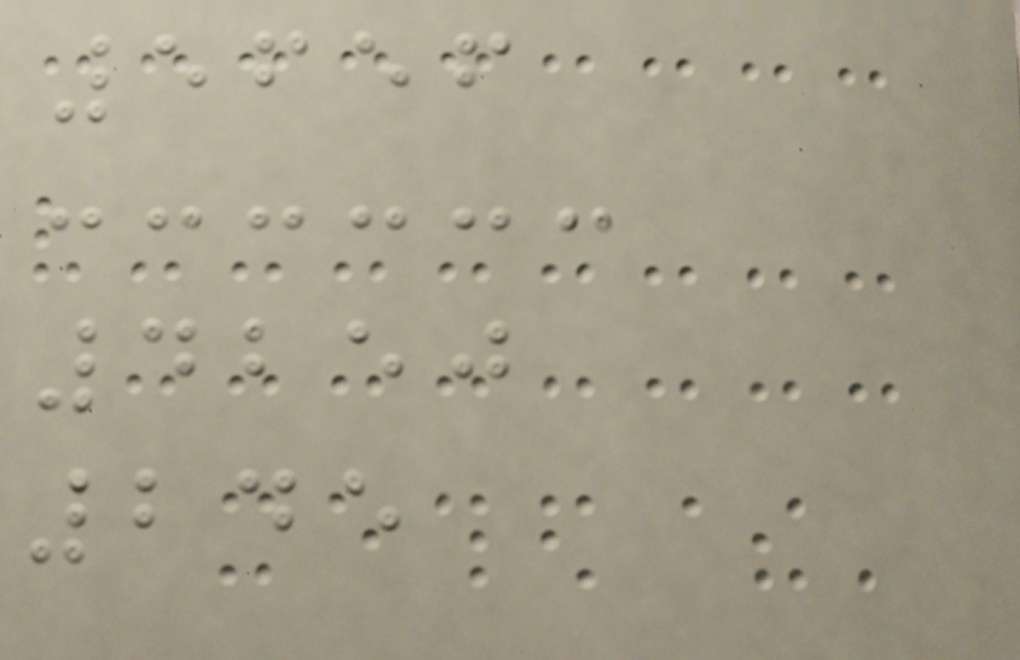5656
4250
245
